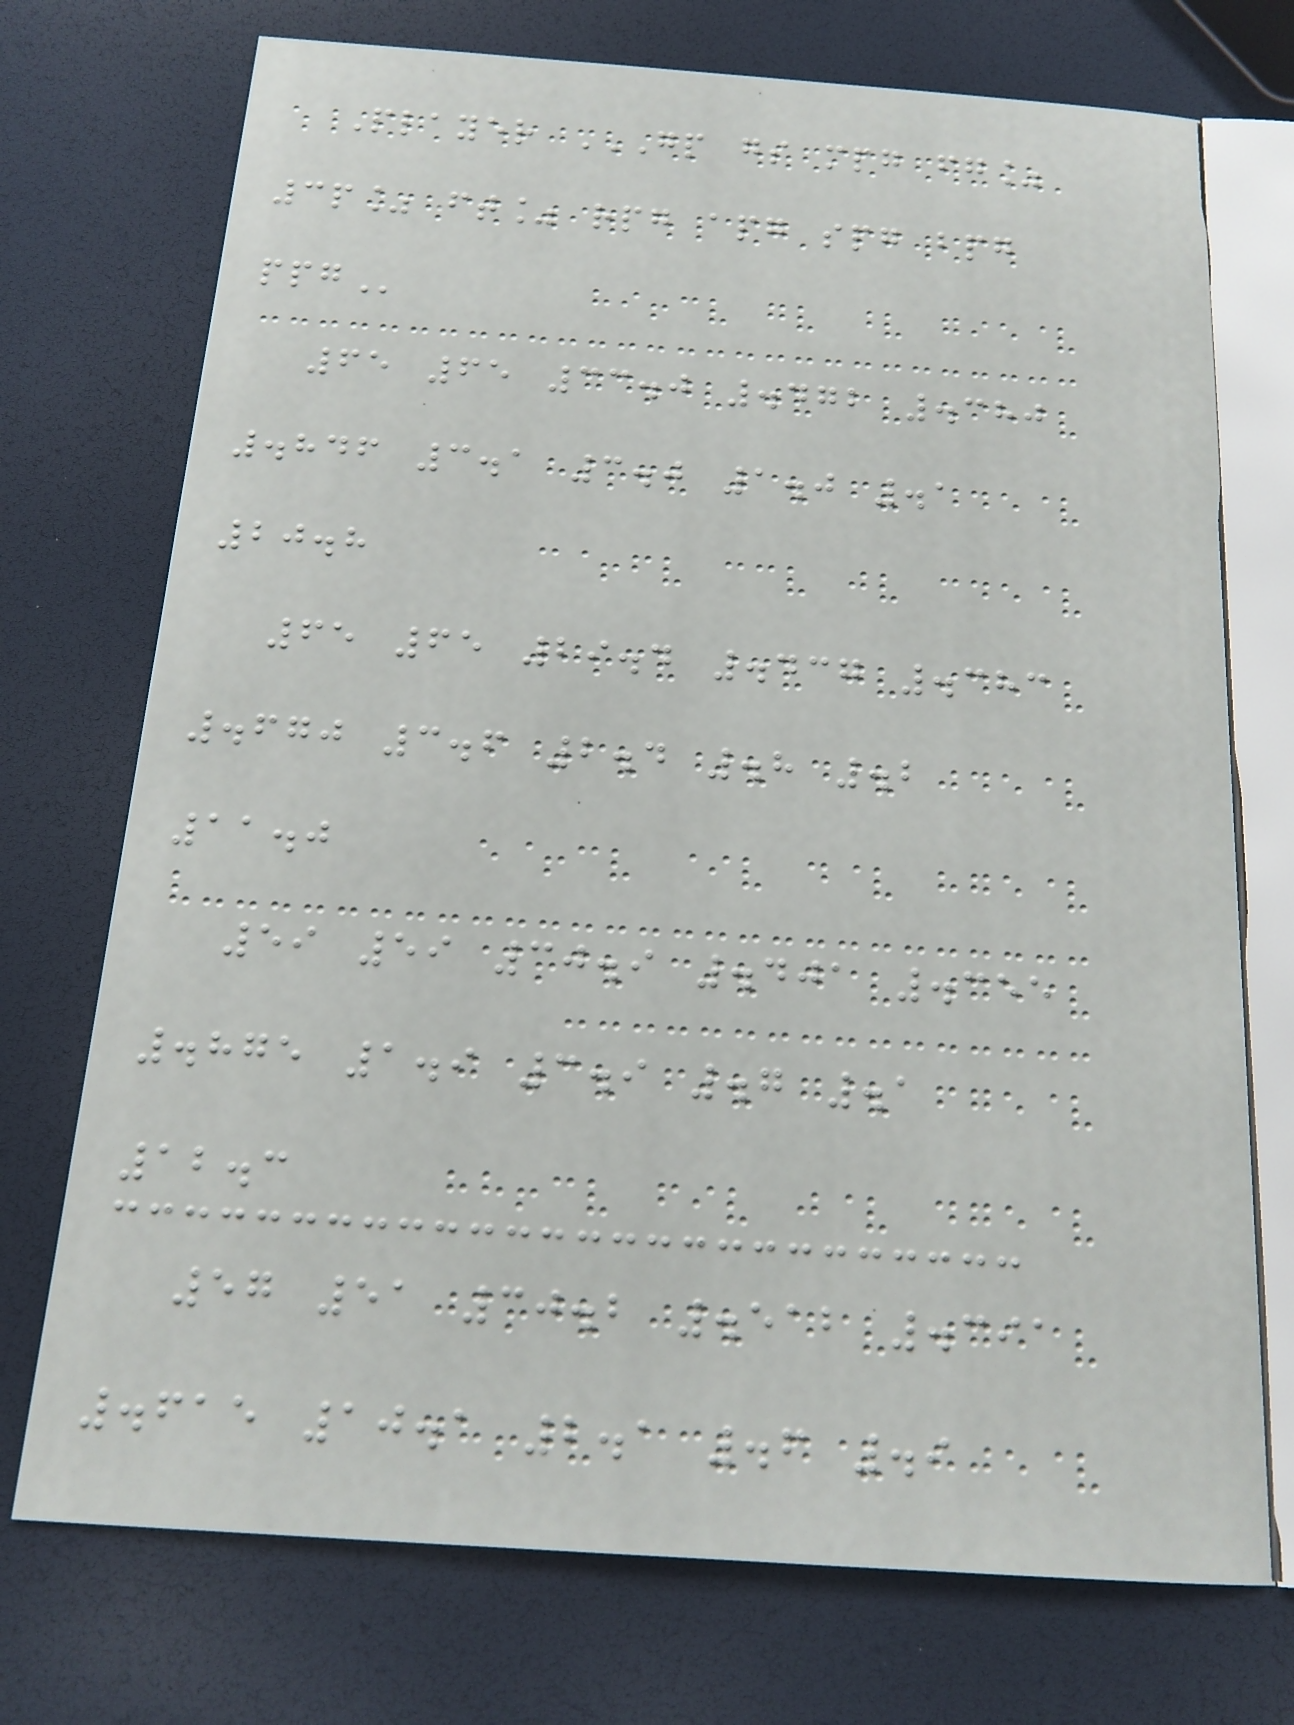Player GP GS MPG FG%
3P% FT% RPG APG SPG BPG
PPG
65 65 33.0 .472 .380
.846 3.1 3.0 1.0 .1
20.8
65 65 29.4 .437 .383
.670 3.6 2.4 .8 .2
11.0
59 59 30.9 .401 .355
.875 1.9 3.9 .7 .1
12.3
57 51 30.2 .512 .391
.615 10.1 2.1 .6 .9
